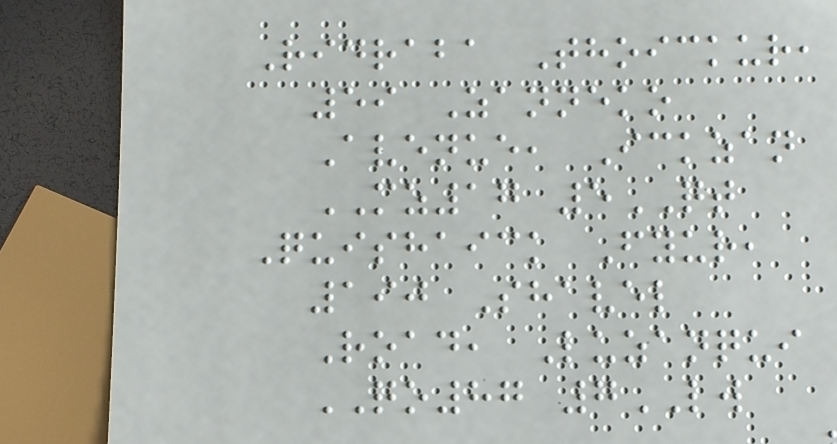Ridraba Thoickur,
59 Zanneko
Avenue, Ickzan
MZ17 5QT
Quishaick Fyur,
190 Shavel
Road, Luzanqui
QO87 7LW
